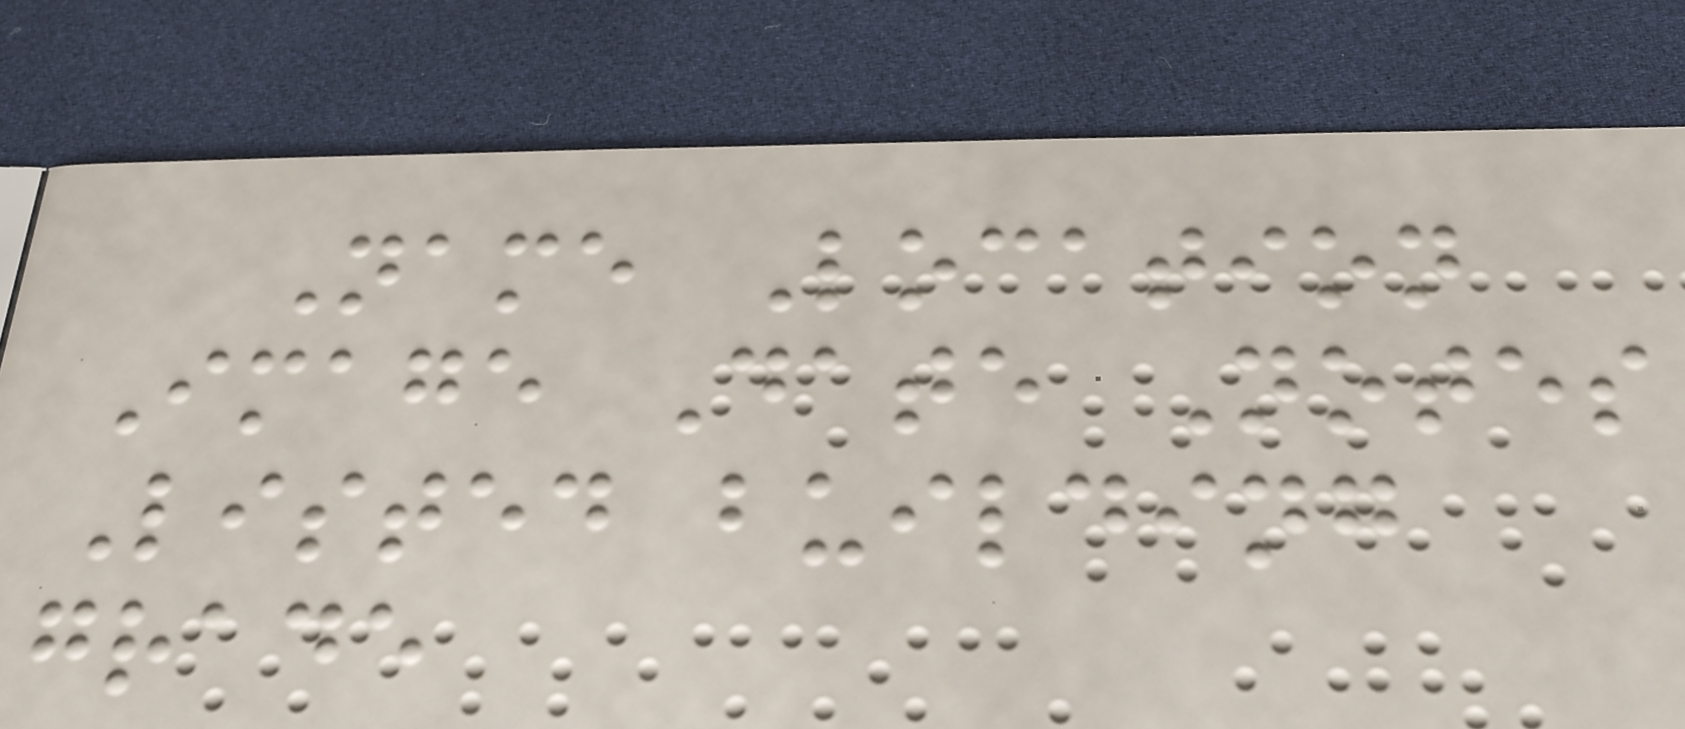Name Location
Image Date Notes
Listed building
grade
